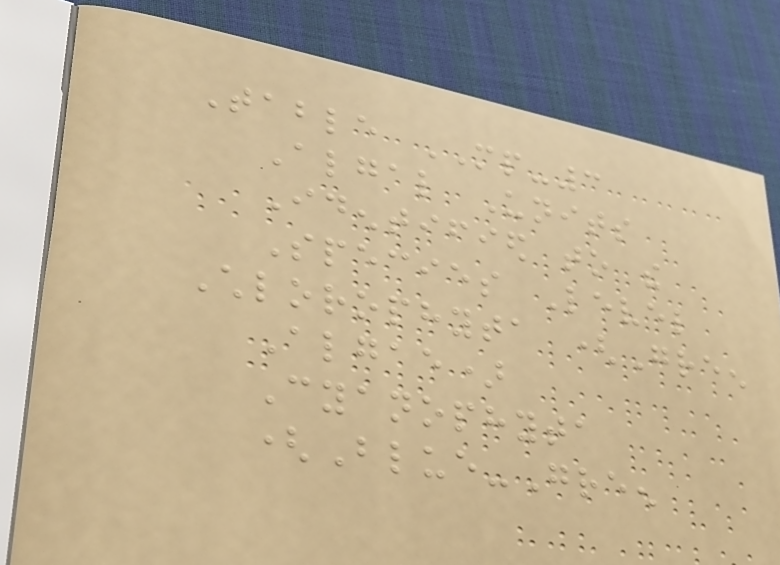Table MP-3
Algal Units
Identified to the
Species Level
Chlorophyta (Green
Algae)
Cyanophyta
(Blue-Green
